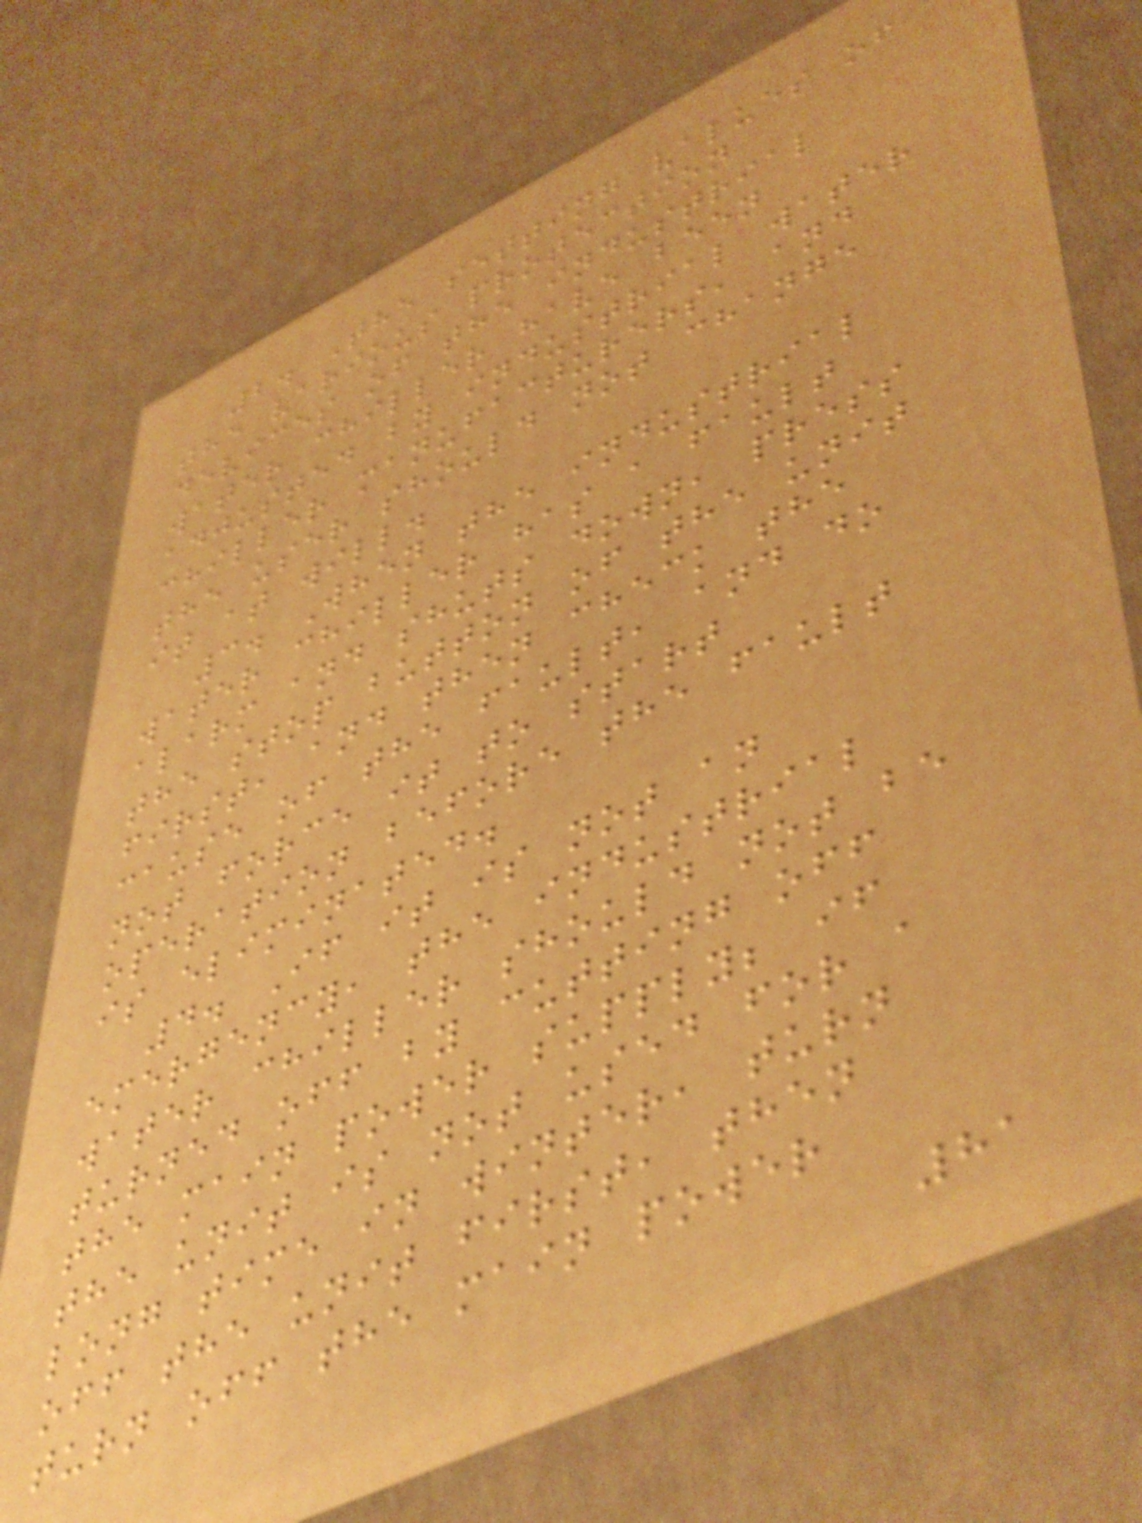2. The setting values of
the various protection
devices of the industrial
water chiller have been
adjusted by industrial water
chiller manufacturers, and
the user should not change
it at will.
3. When the industrial
water chiller has a fault
alarm and shuts down, press
the stop button of the unit
first, and then check the
cause of the fault, and do
not force it to start
operation before the fault
is eliminated.
4. If it is not an
emergency, the industrial
water chiller should not be
turned off by cutting off
the main power supply; if
the unit is not used for a
long time in winter, turn
off the unit first, then
turn off the main power
81
